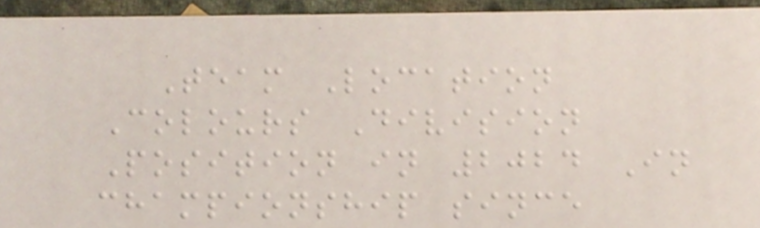Team Location
Colours Division
Position in 2024 In
championship since
